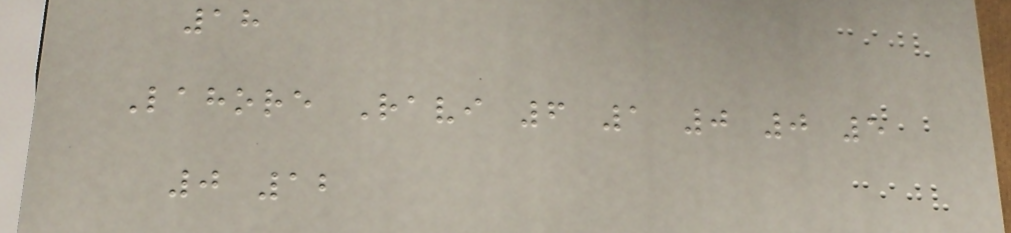18
Lahore Ravi 6 1 0 0 5
0 12
